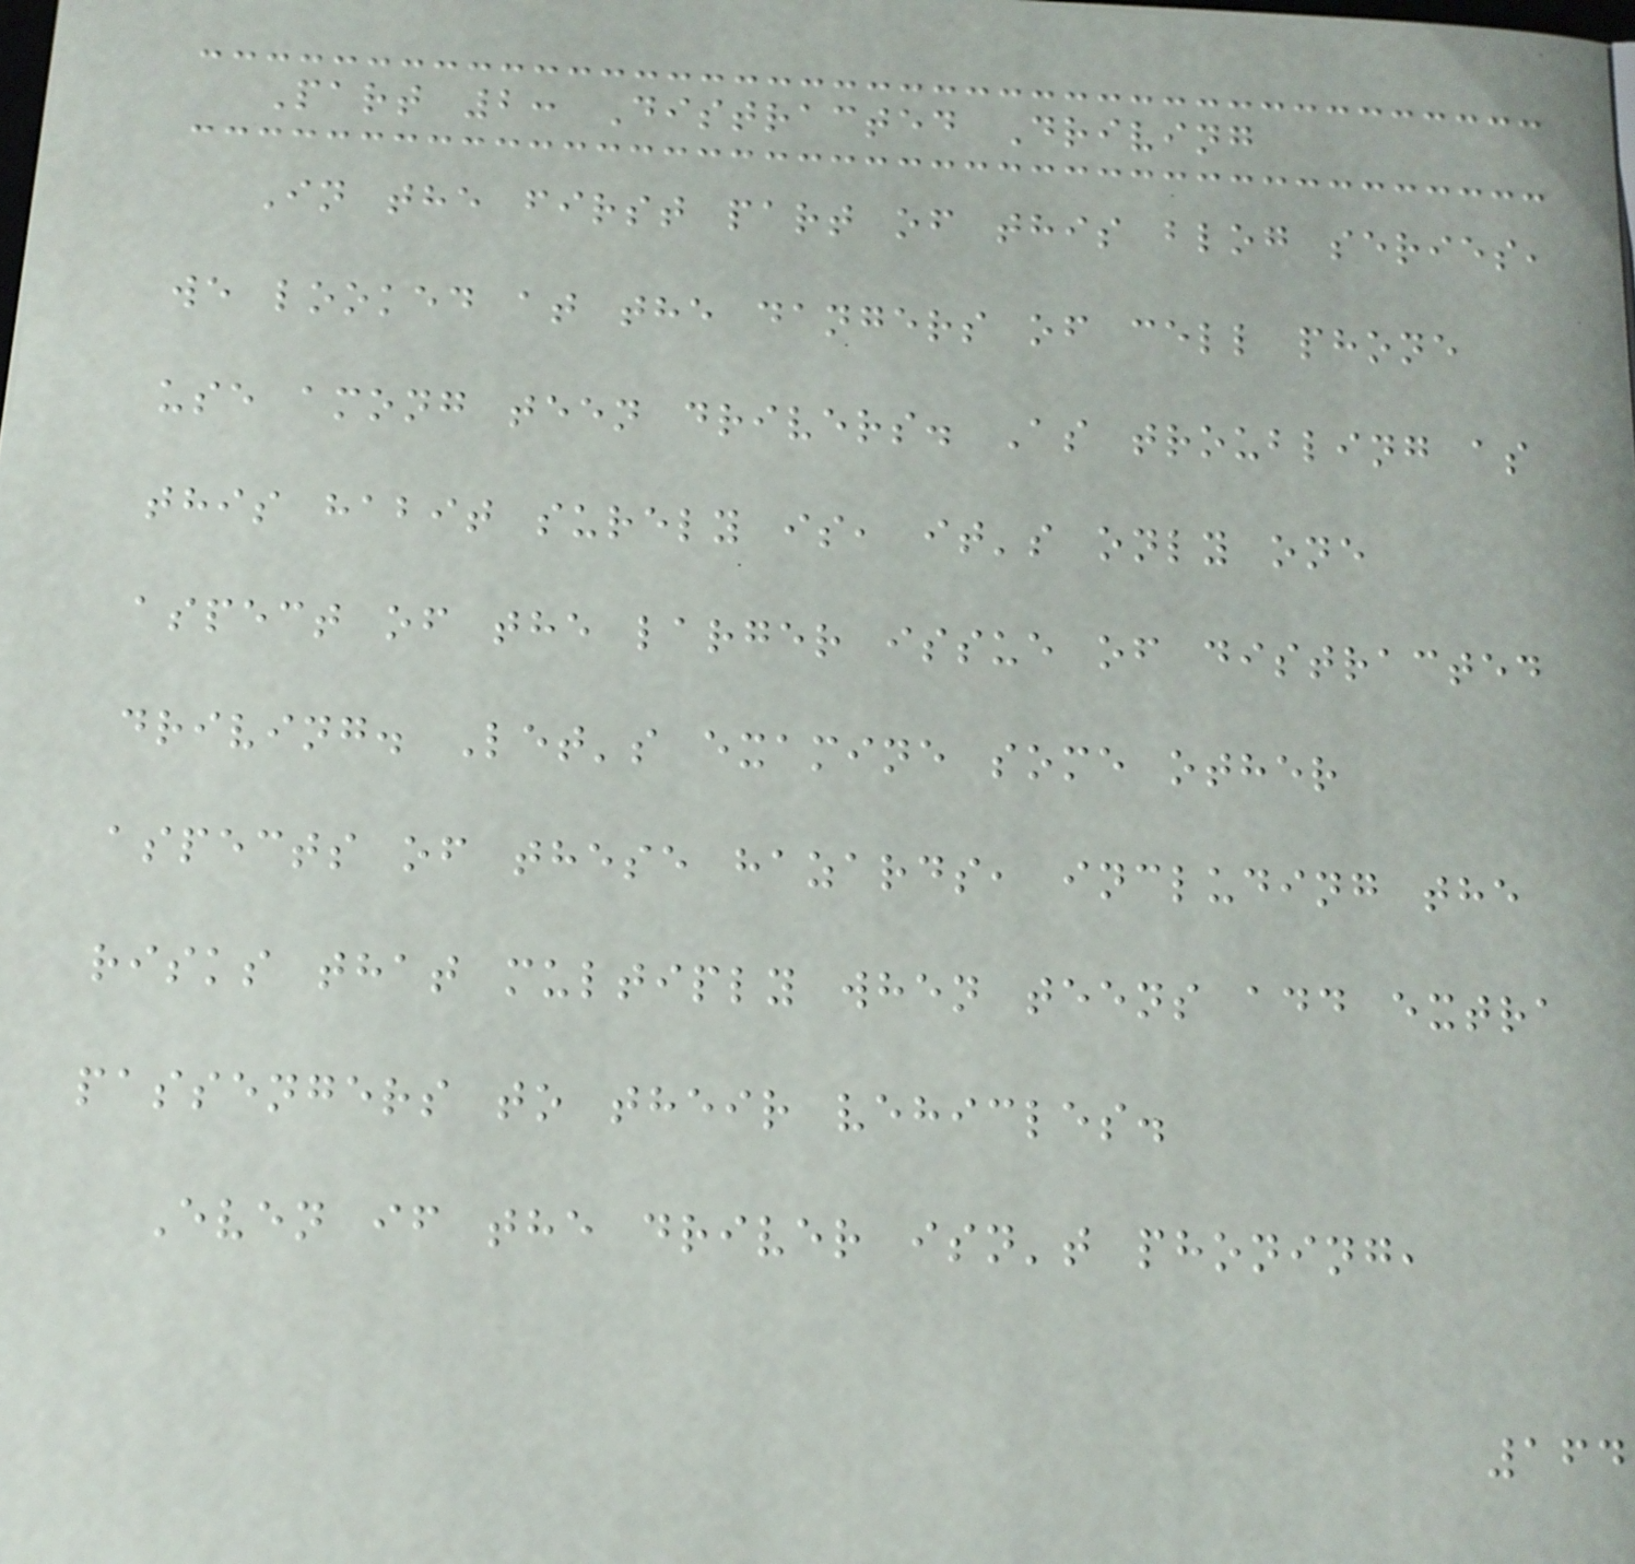Part 2: Distracted Driving
In the first part of this blog series,
we looked at the dangers of cell phone
use among teen drivers. As troubling as
this habit surely is, it's only one
aspect of the larger issue of distracted
driving. Let's examine some other
aspects of these hazards, including the
risks that multiply when teens add extra
passengers to their vehicles.
Even if the driver isn't phoning,
164
